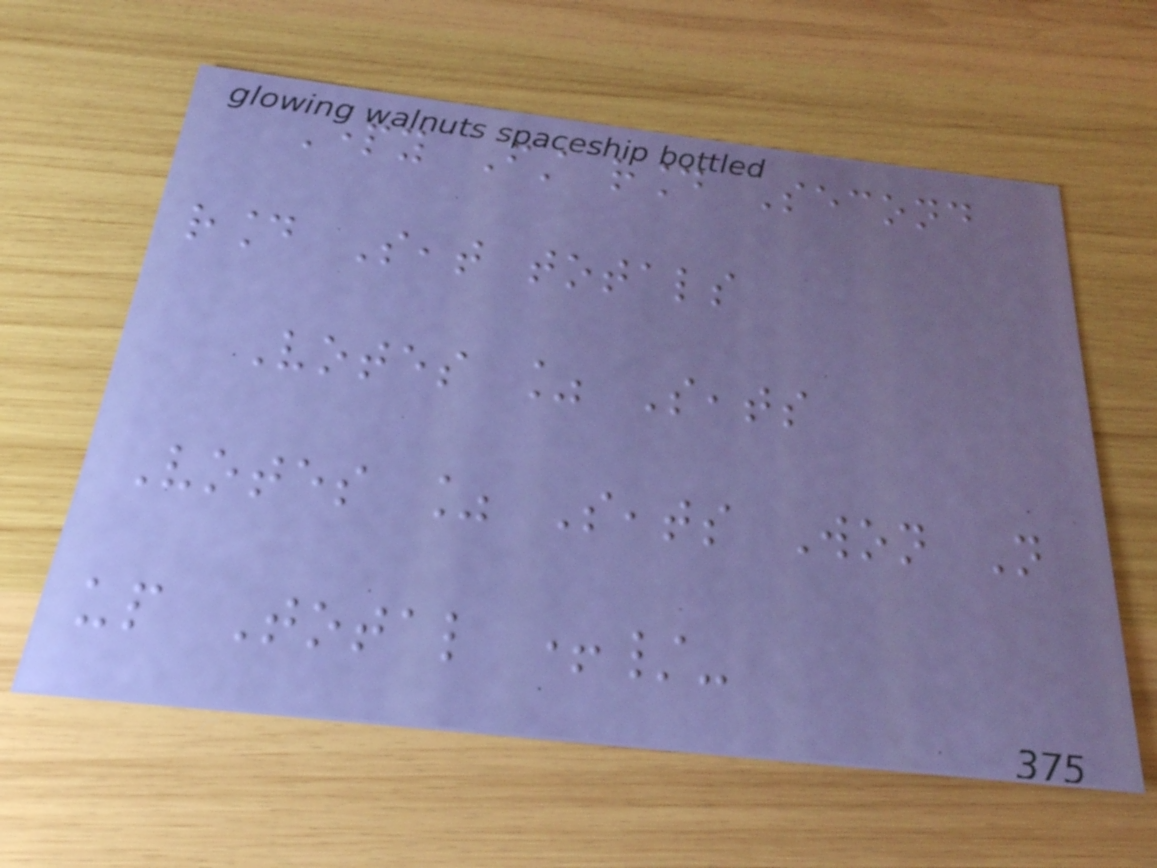Party First round Second
round Seat totals
Votes % Seats
Votes % Seats Won Not
up Total +/-
